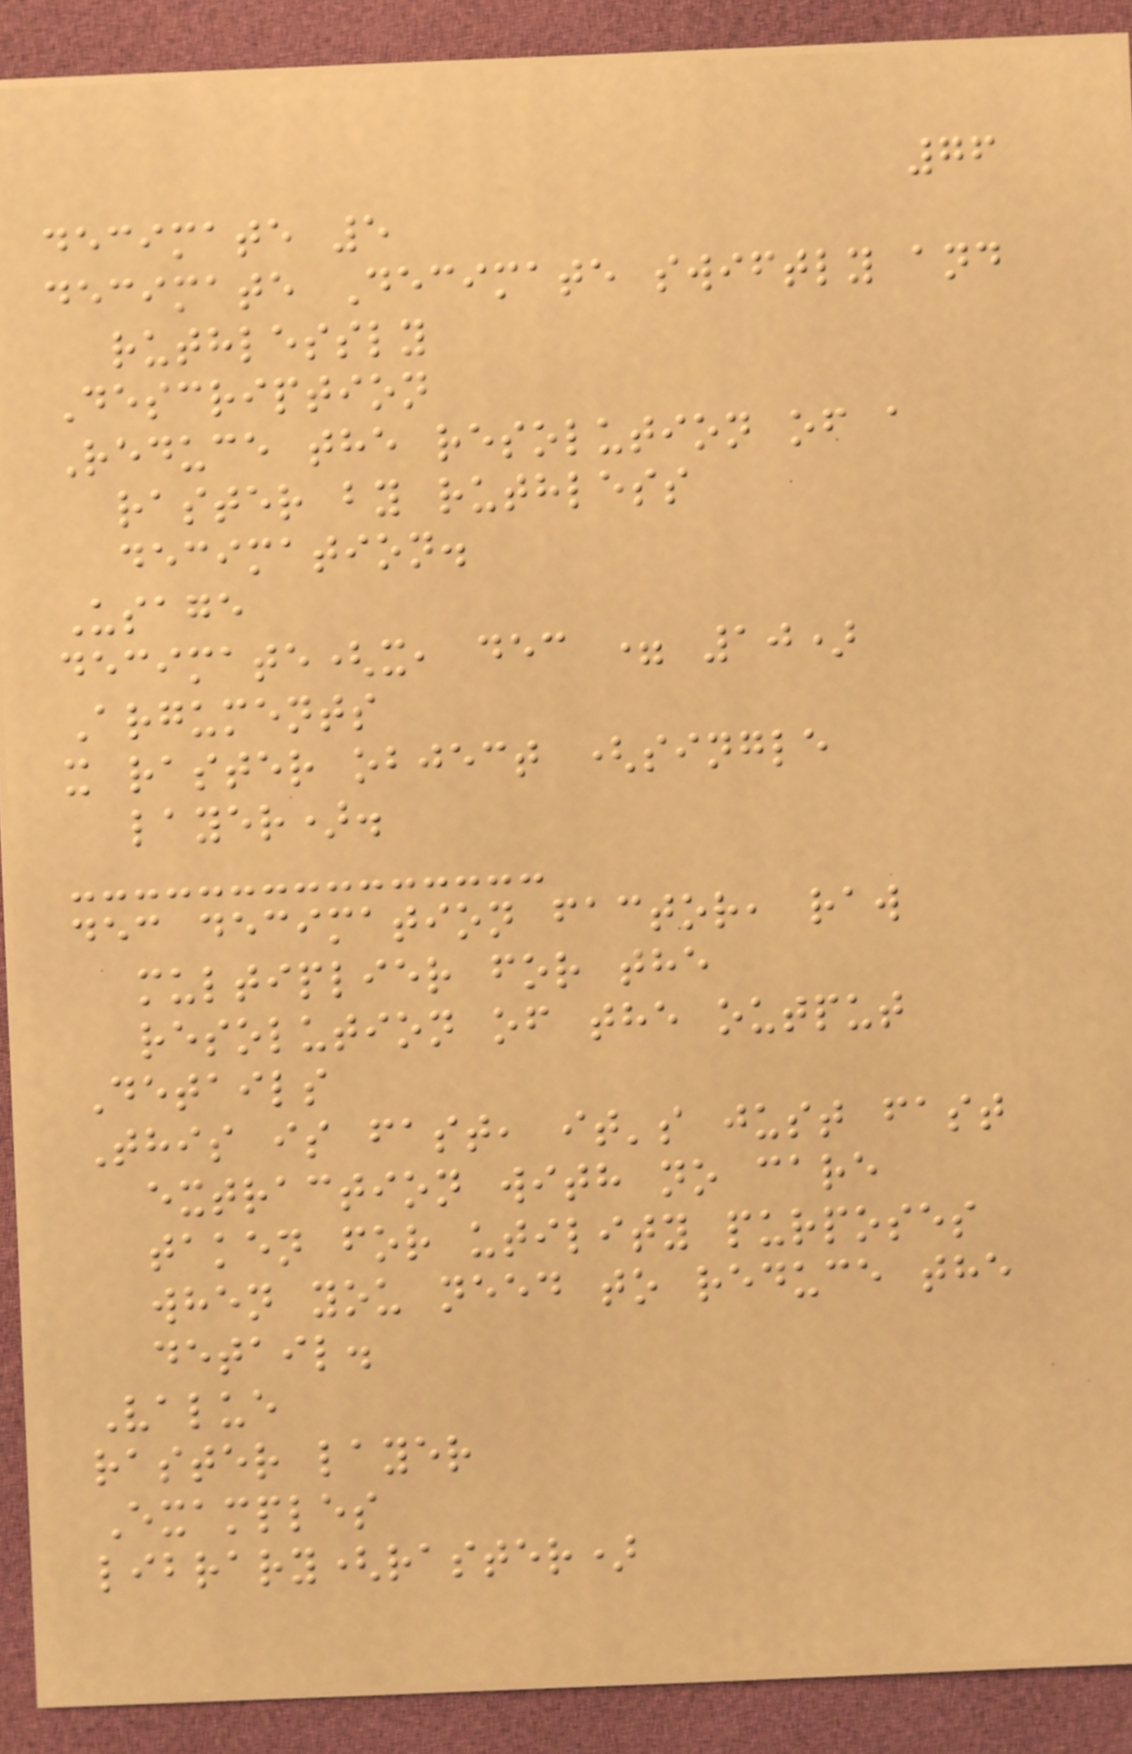76
decimate 5
decimate Decimate swiftly and
ruthlessly
Description
Reduce the resolution of a
raster by ruthless
decimation.
Usage
decimate(x, dec = 10)
Arguments
x raster object (single
layer).
dec decimation factor, raw
multiplier for the
resolution of the output
Details
This is fast, it's just fast
extraction with no care
taken for utility purposes
when you need to reduce the
detail.
Value
raster layer
Examples
library(raster)
